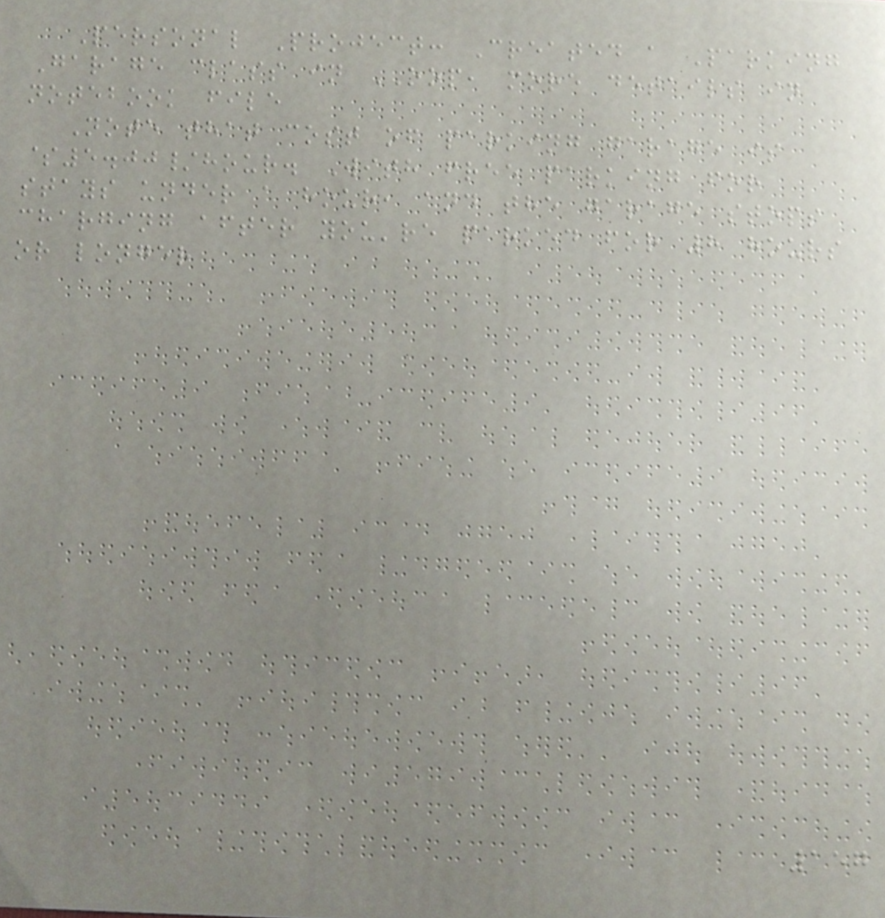Personal Project: Created a Parking
Garage class in OOP, more details in
notebook file
Note that cost of parking garage is
$5.00/hour. With free parking for
stays under a hour, and the garage stops
charging after you're parked for 8 hours
or longer
157
